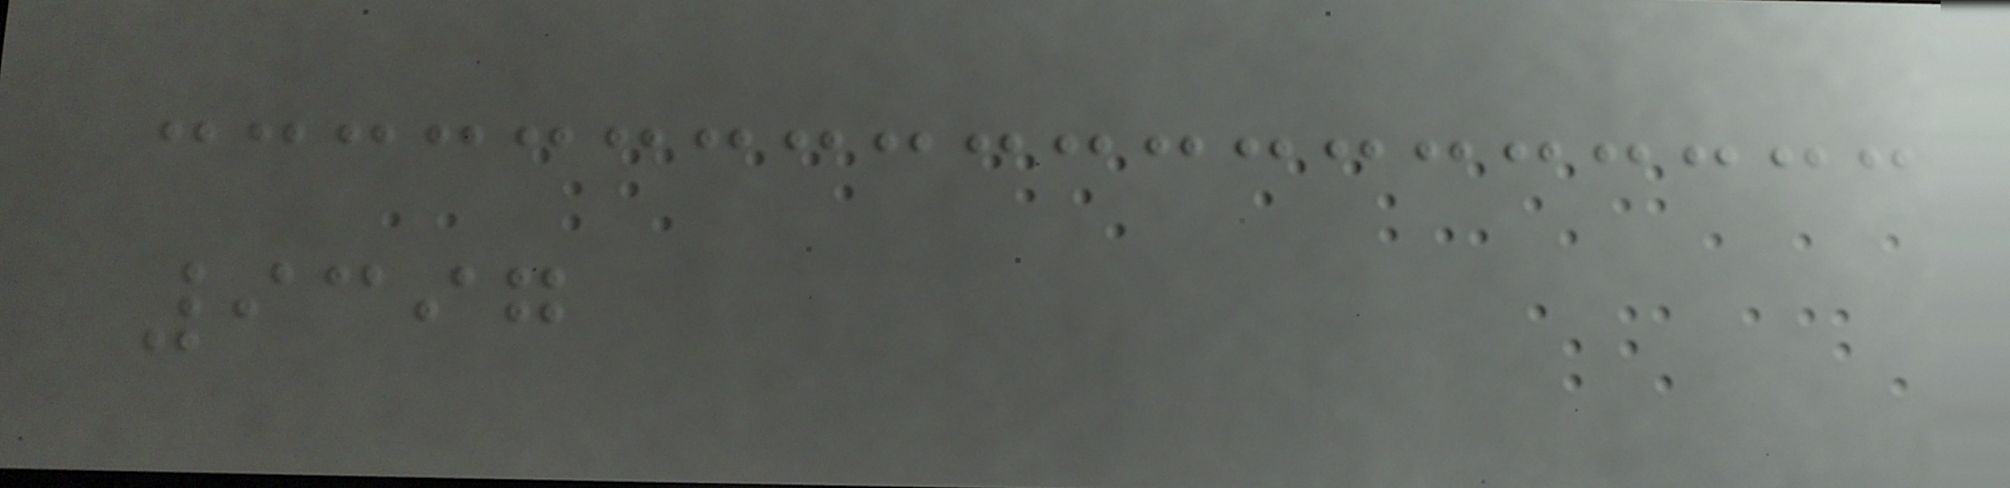9397
